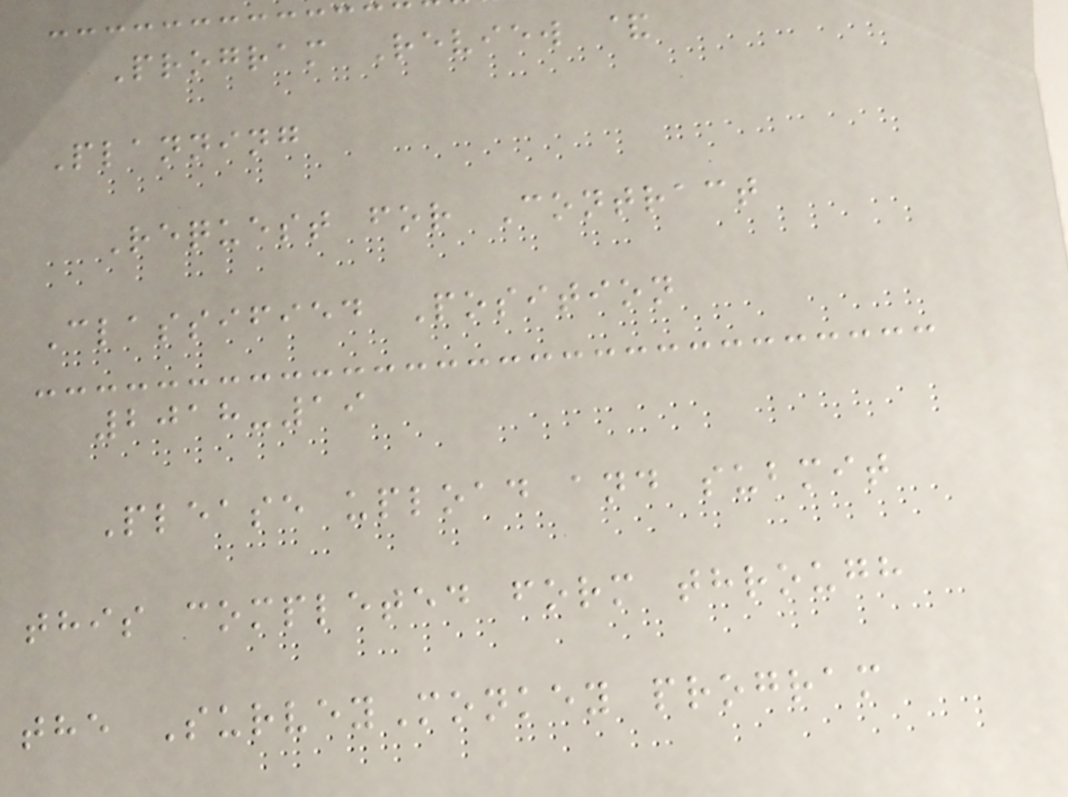Program Review &
Planning
Request for Contract
Classified Position
2018-19
Please upload and submit
this completed form through
the SurveyMonkey program
